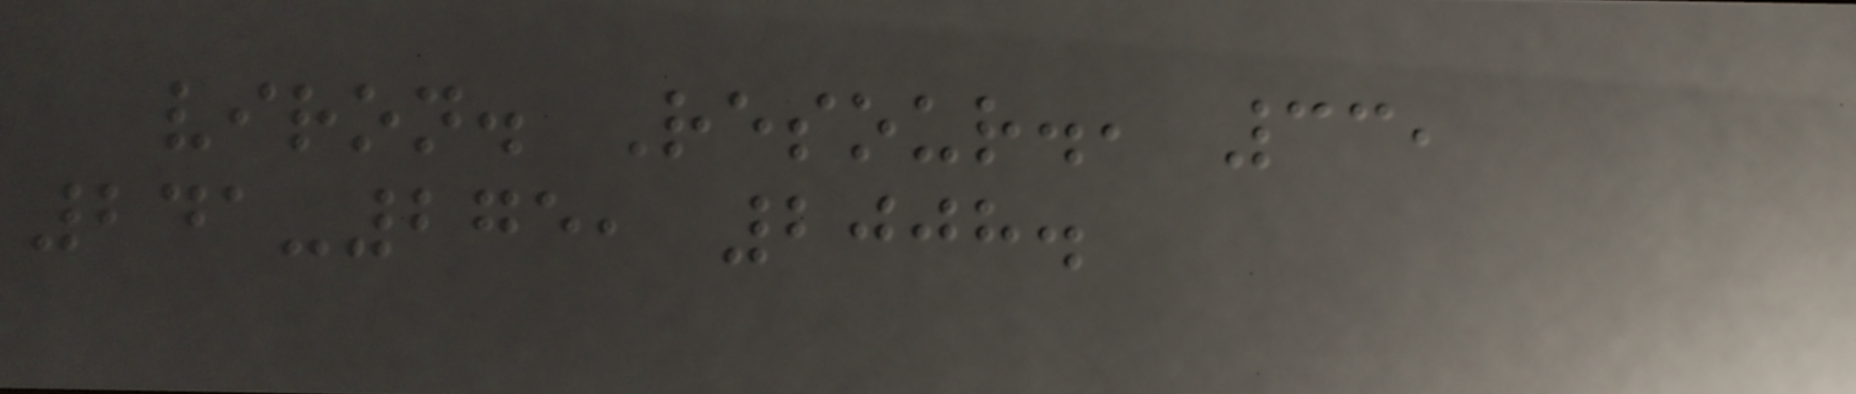viron. Resour., 33,
241-275, 2008.
